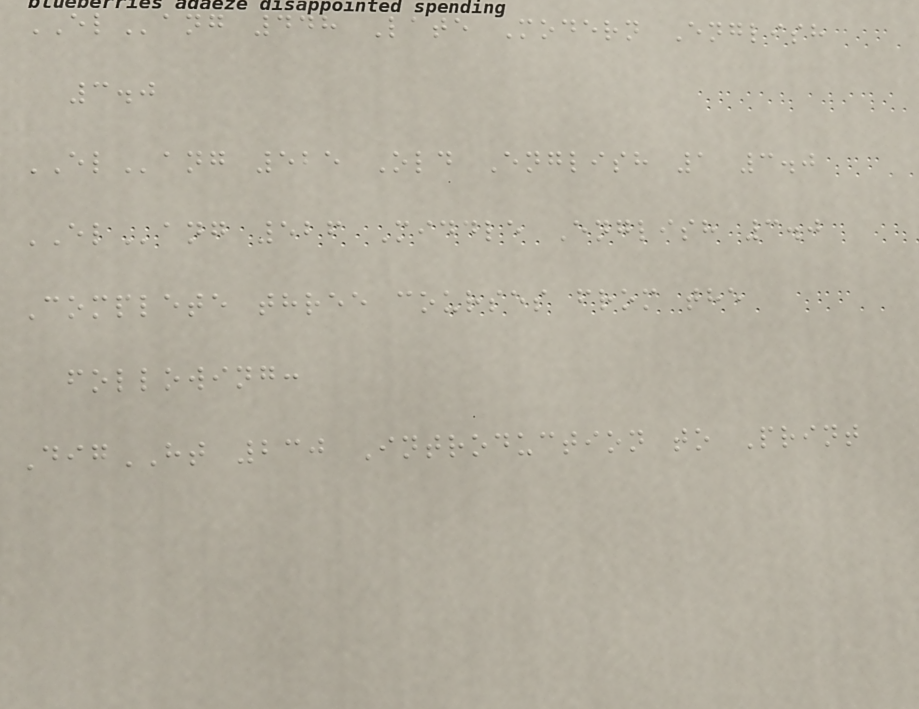ELang 448 Late Modern English
3.0
ELang 525 Old English 1 3.0
ELang 526 Middle English 3.0
Complete three courses from the
following:
DigHT 230 Introduction to Print
